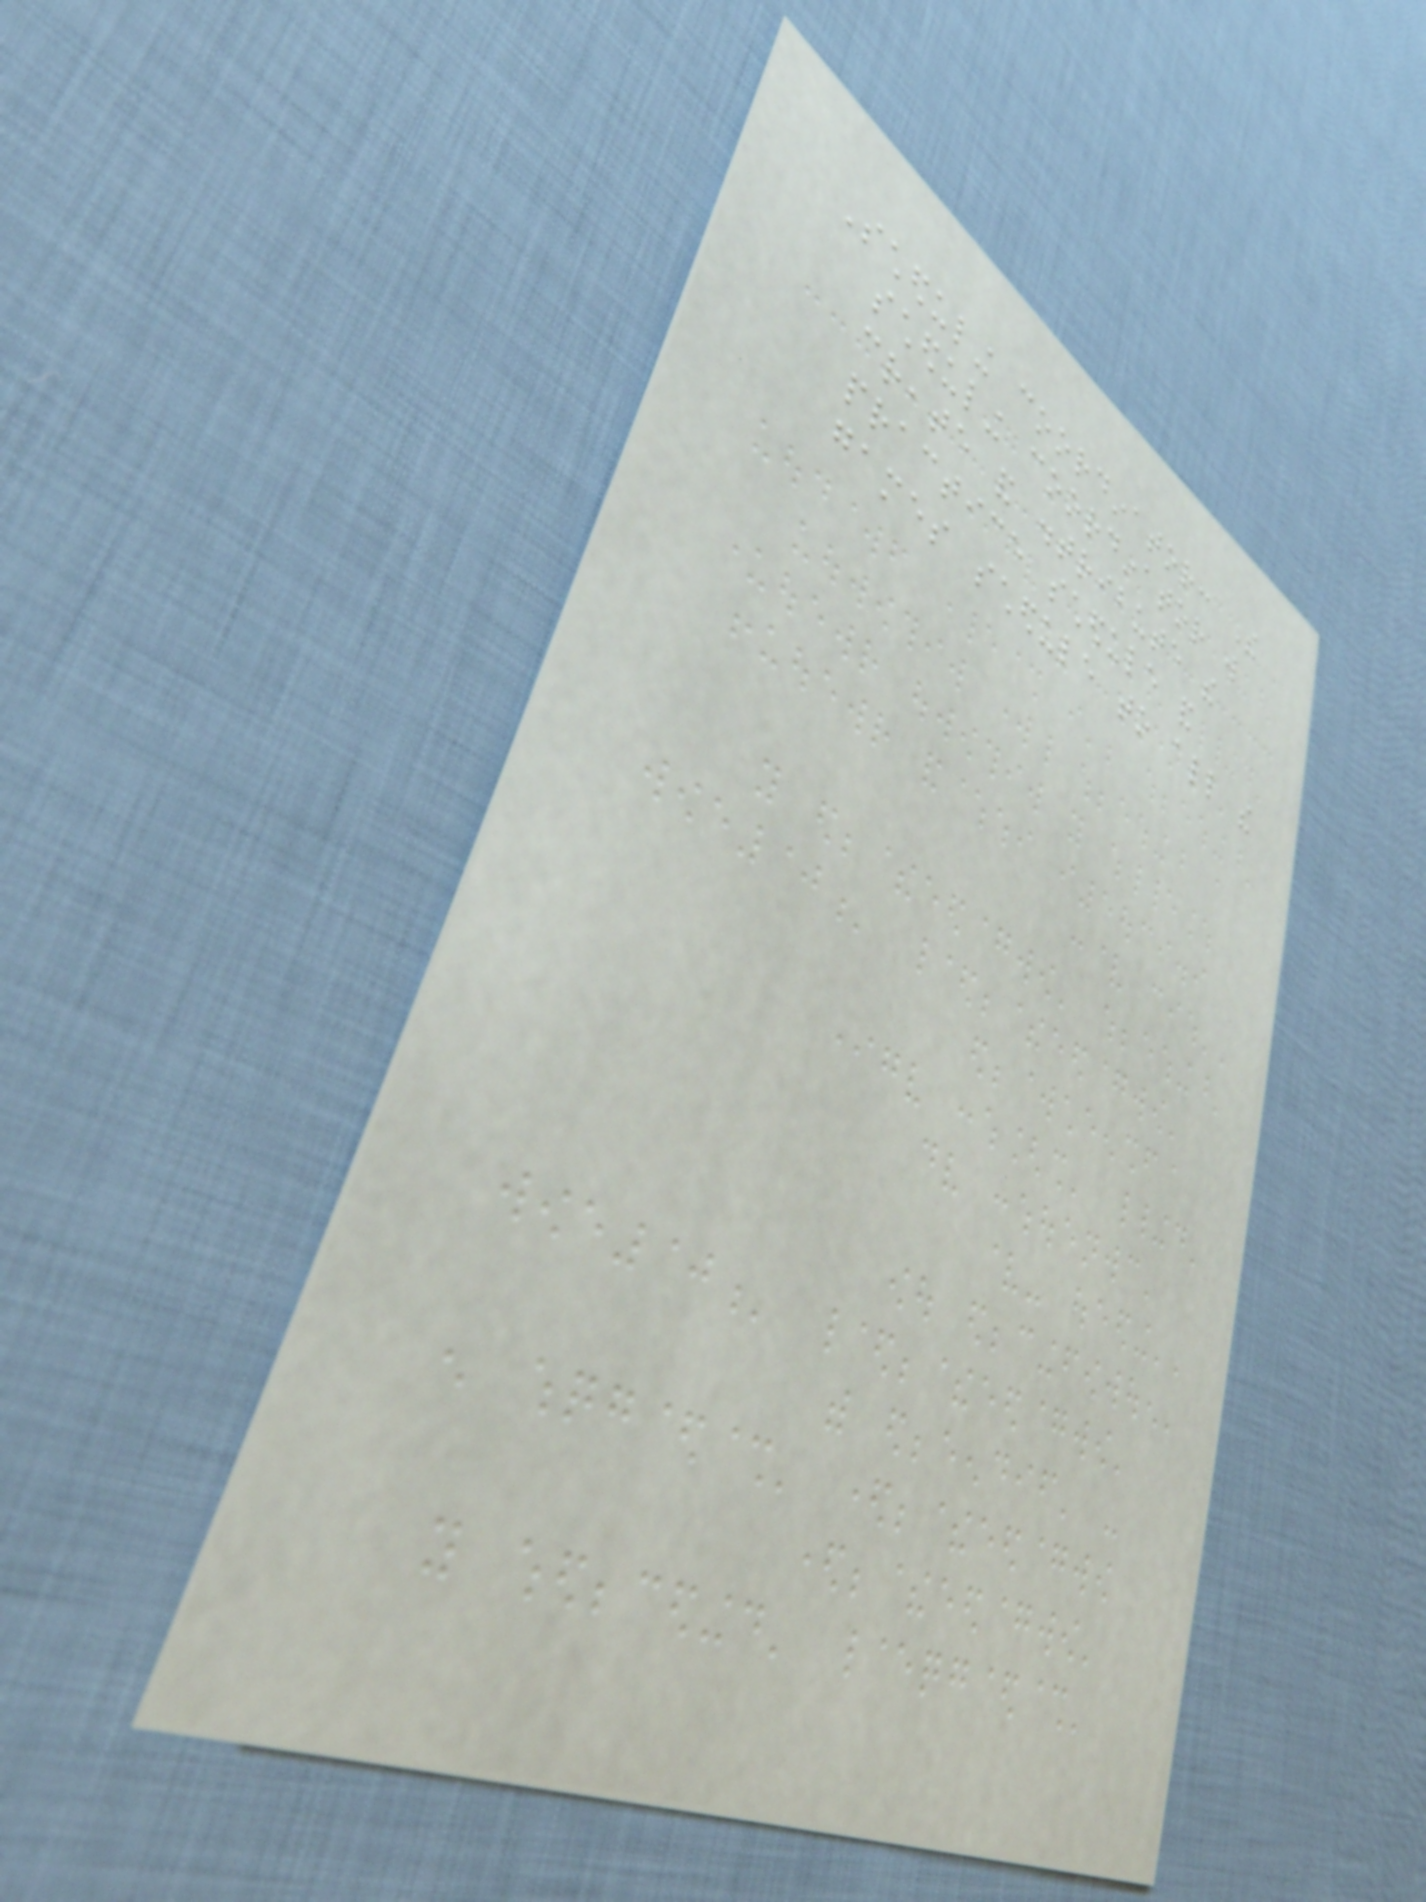Scheduling coordinator: The
scheduling coordinator will
create and distribute the
practice schedule and
games schedule to all the
